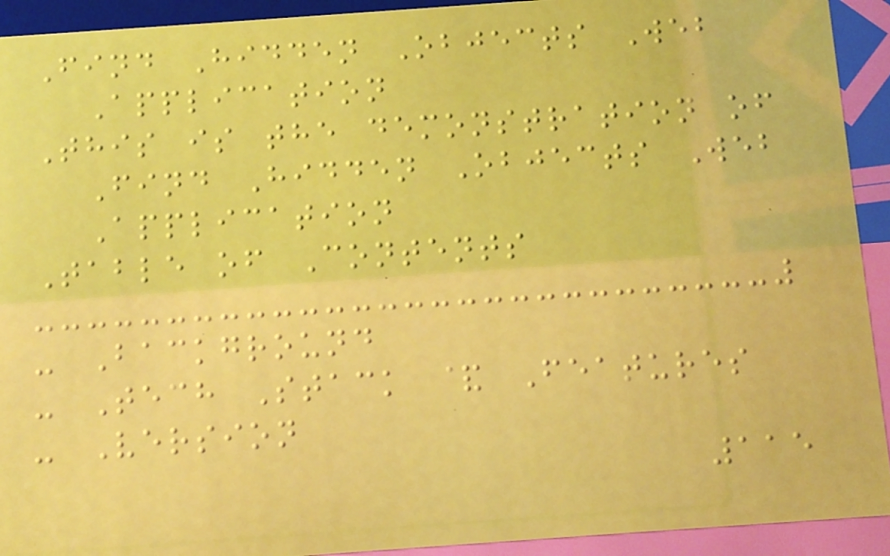Find Hidden Objects Web
Application
This is the demonstration of
Find Hidden Objects Web
Application
Table of Contents
- Background
- Tech Stack & Features
- Version
115
